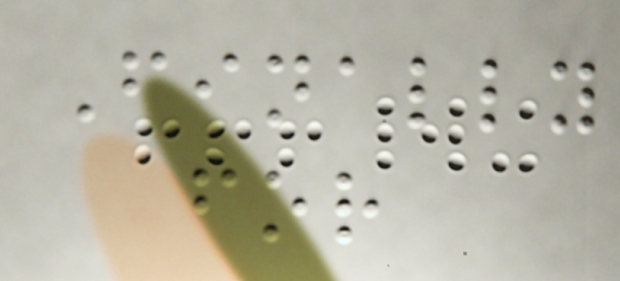Finally
for
